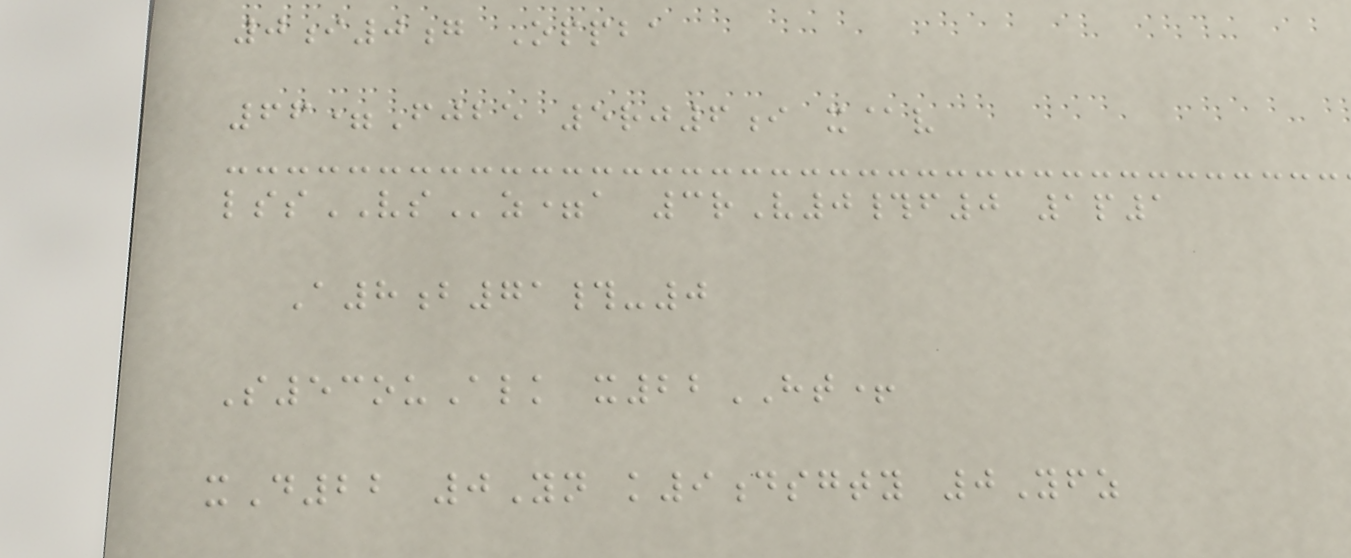0i0g Oppba
66=Fjbe 5rj6i x@v
lssVSz=a 3rV0#f0 1p1
A8b71#-0
S53ouAlk x22HT+
xD22 0Yn k9dsgty 0Yfz
